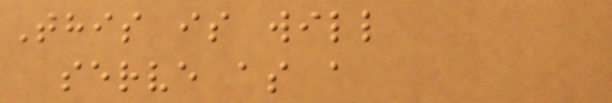This is will
serve as a
